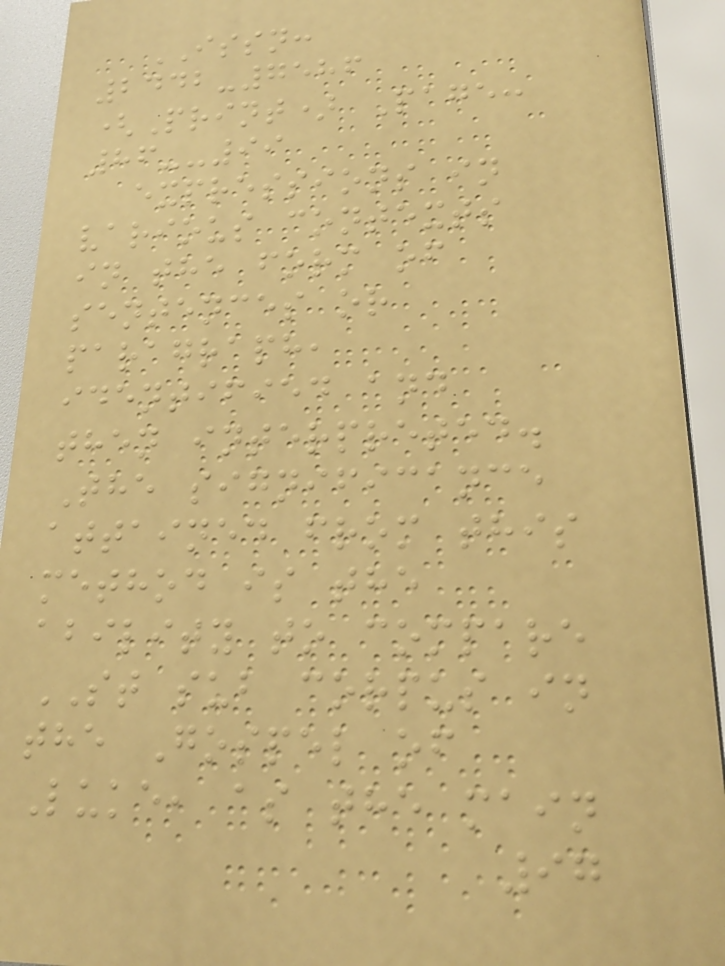ISSN:
2442-7586
(Print) Page:
86--99
expressions in
various contexts
in the form of
sentences or
paragraph,
identified and
then interpreted.
The significance
attained from this
method is the
ability to compare
ST sub corpus in
the Gospel of
Luke, as the main
97
